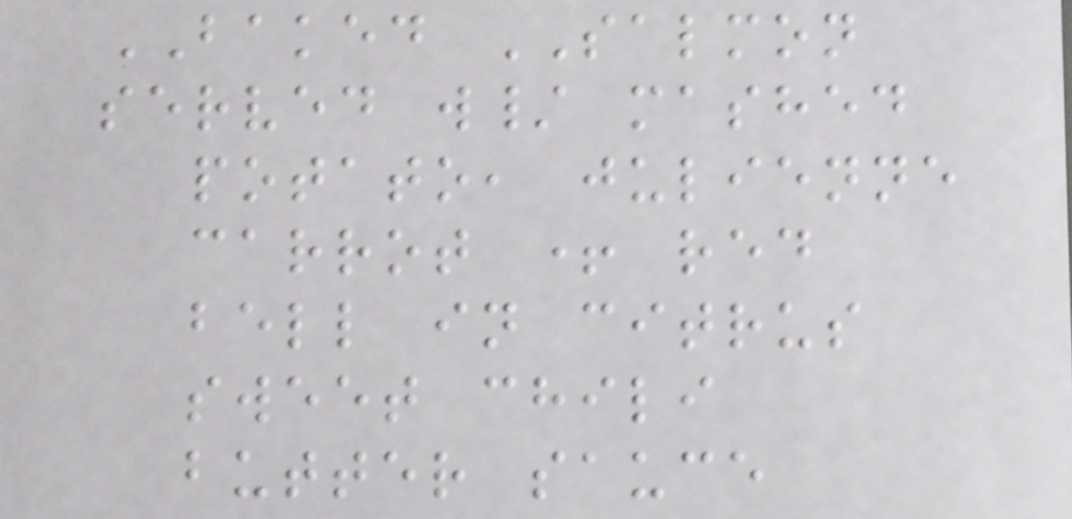BAKED SALMON
served w/ mashed
potato, julienne
carrot + red
bell in citrus
sweet chili
butter sauce
